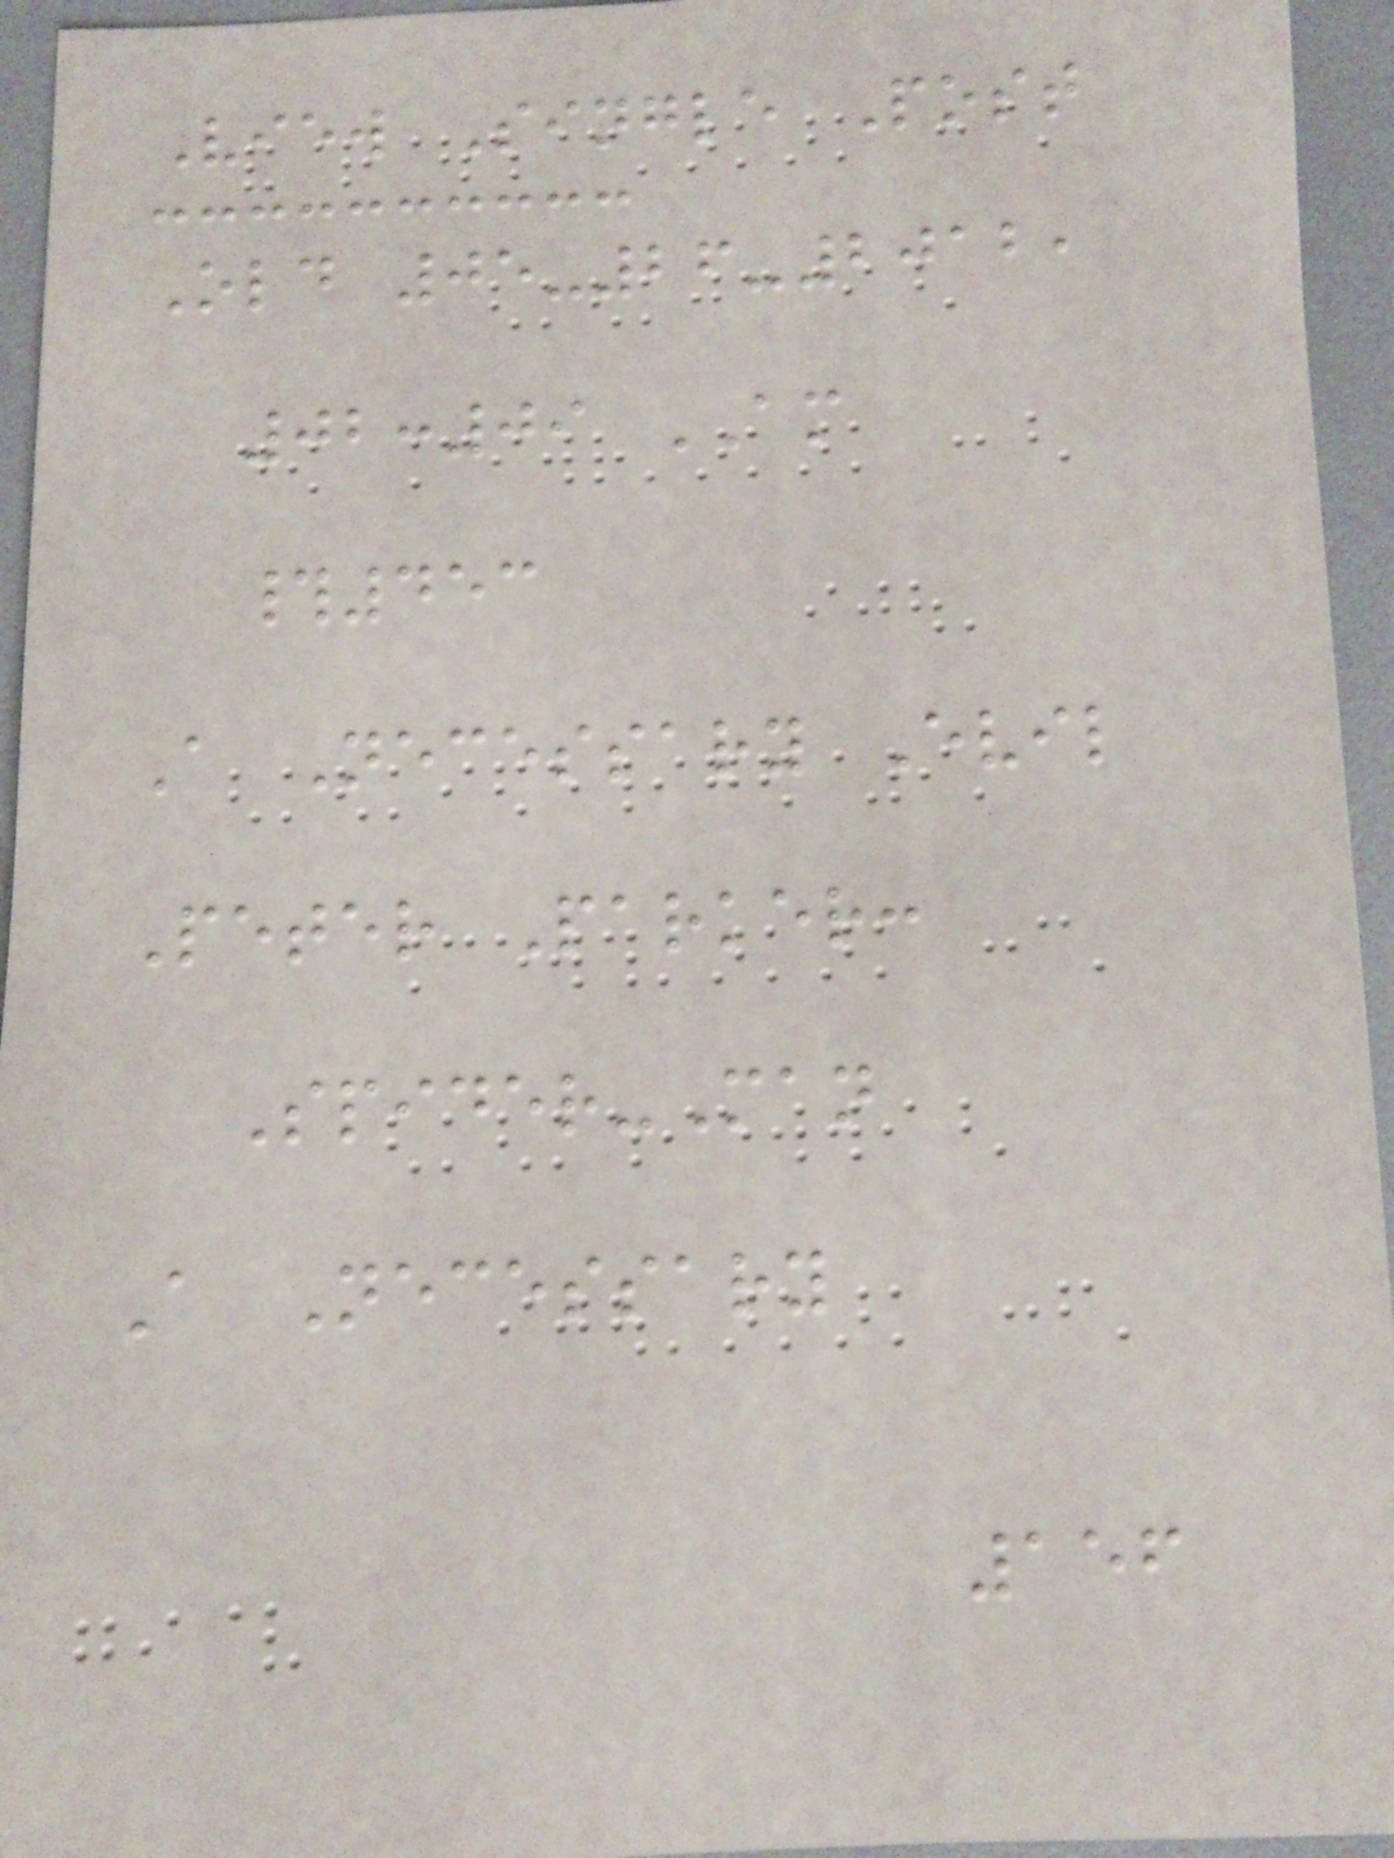View Single Post
Old 05-26-2012,
02:09 AM
#453
A Necessary Evil
Peter Parker:
Spider-Man
A Necessary
156
